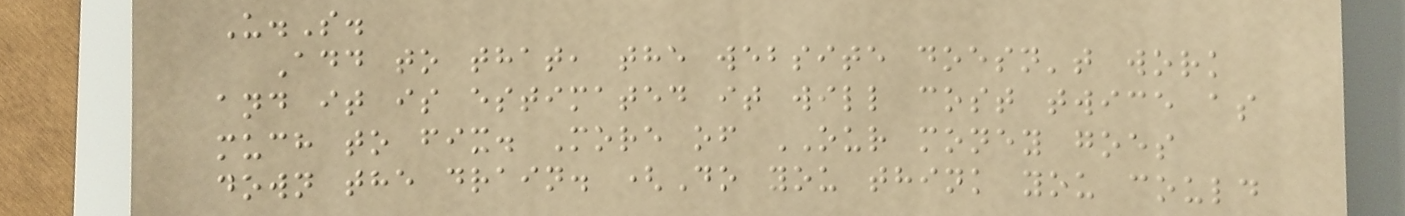U.S.
Add to that, the website doesn't work
and it is estimated it will cost twice as
much to fix. More of OUR money goes
down the drain. (Do you think you could
